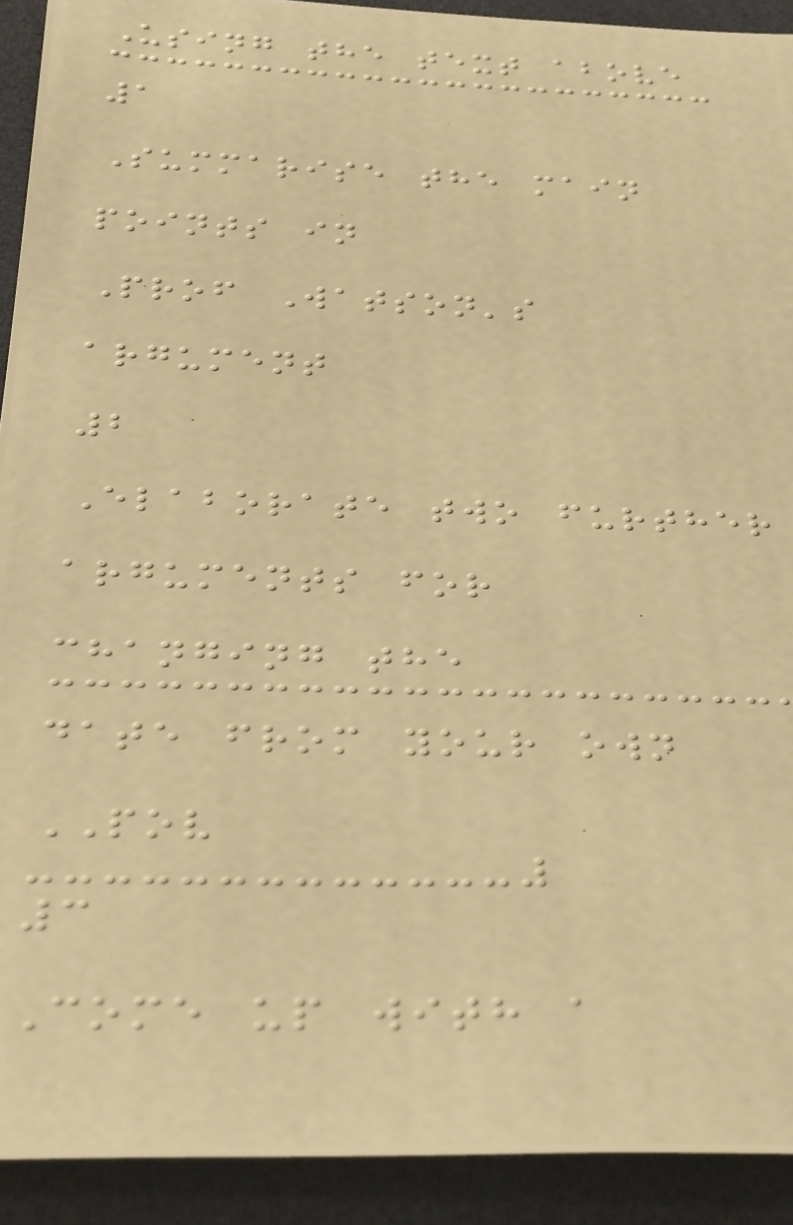Using the text above
1
Summarise the main
points in
Prof Watson's
argument
2
Elaborate two further
arguments for
changing the
date from your own
POV
3
Come up with a
